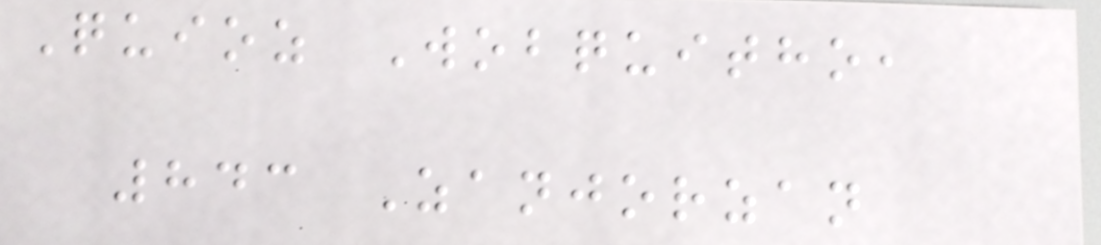Quioz Wobquitho,
843 Zanjorzan
